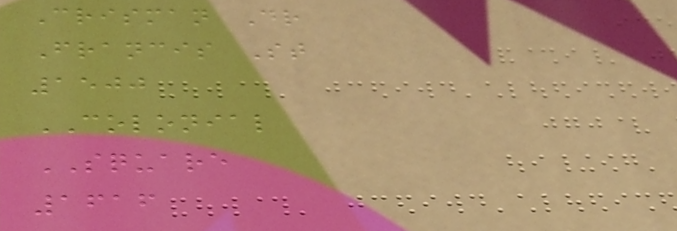Crisman Dr
Francis St
1500
COLONIAL
SQUARE
1616
